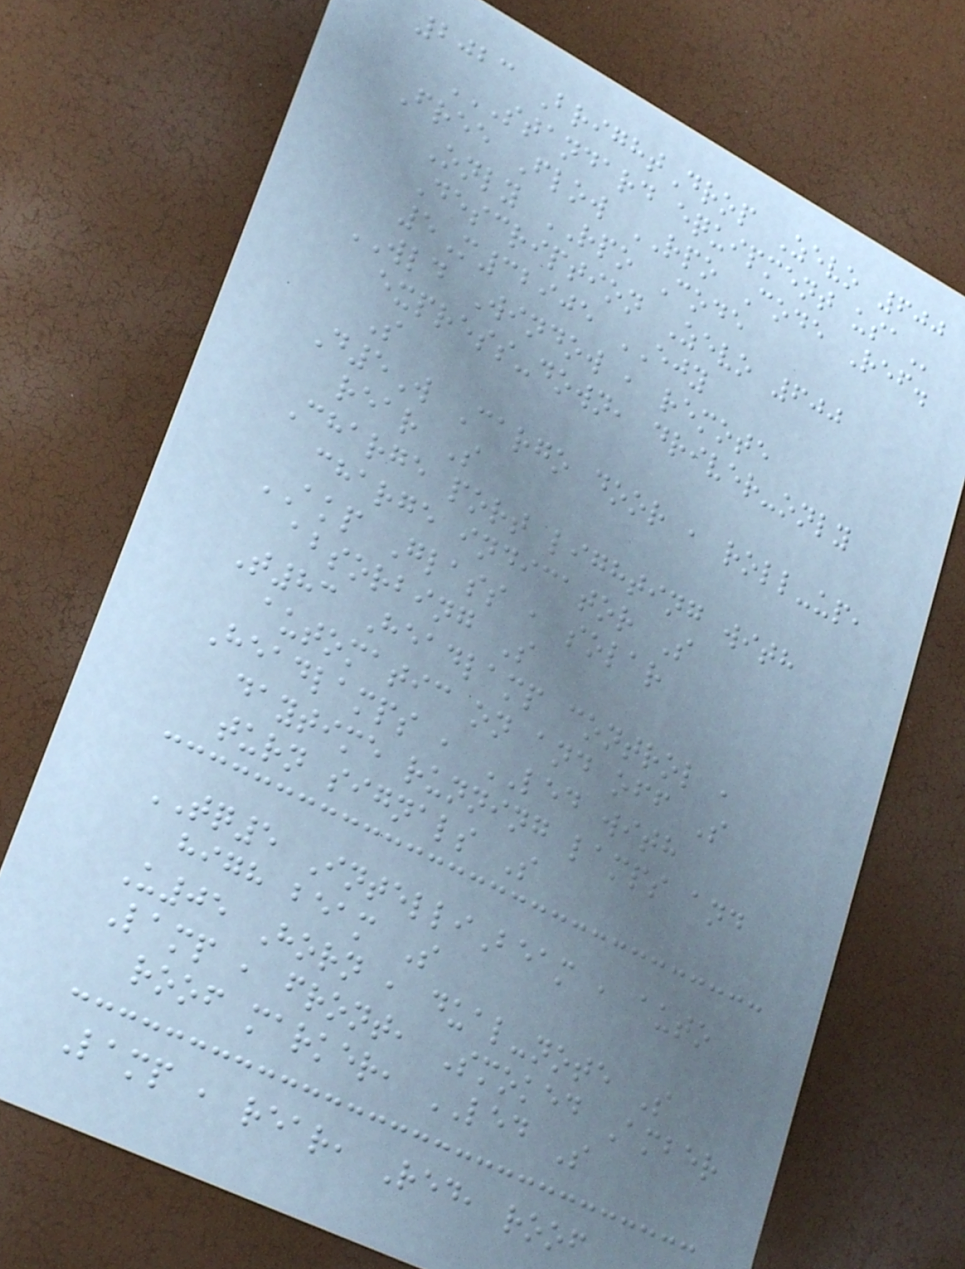2023 BrightDrop Zevo 600
STANDARD EQUIPMENT USA
Free Flow RPO Code Ref.
Only RPO Code
Description Zevo 600
5M32905 EJY
WLD Window , remote
express-down, driver-only
S
D5W Cargo door , roll-up,
rear S
Charge port lighting with
charge indicator S
AKP Glass , solar
absorbing S
T83 Headlamp control ,
automatic on and off S
Headlamps , LED with
daytime running lamps and
turn signals S
TQ5 IntelliBeam , auto
high beam S
U05 Horn , dual-note S
Lamp , front, Smoked Amber
roof marker, LED S
Lamp , rear, Red, roof
